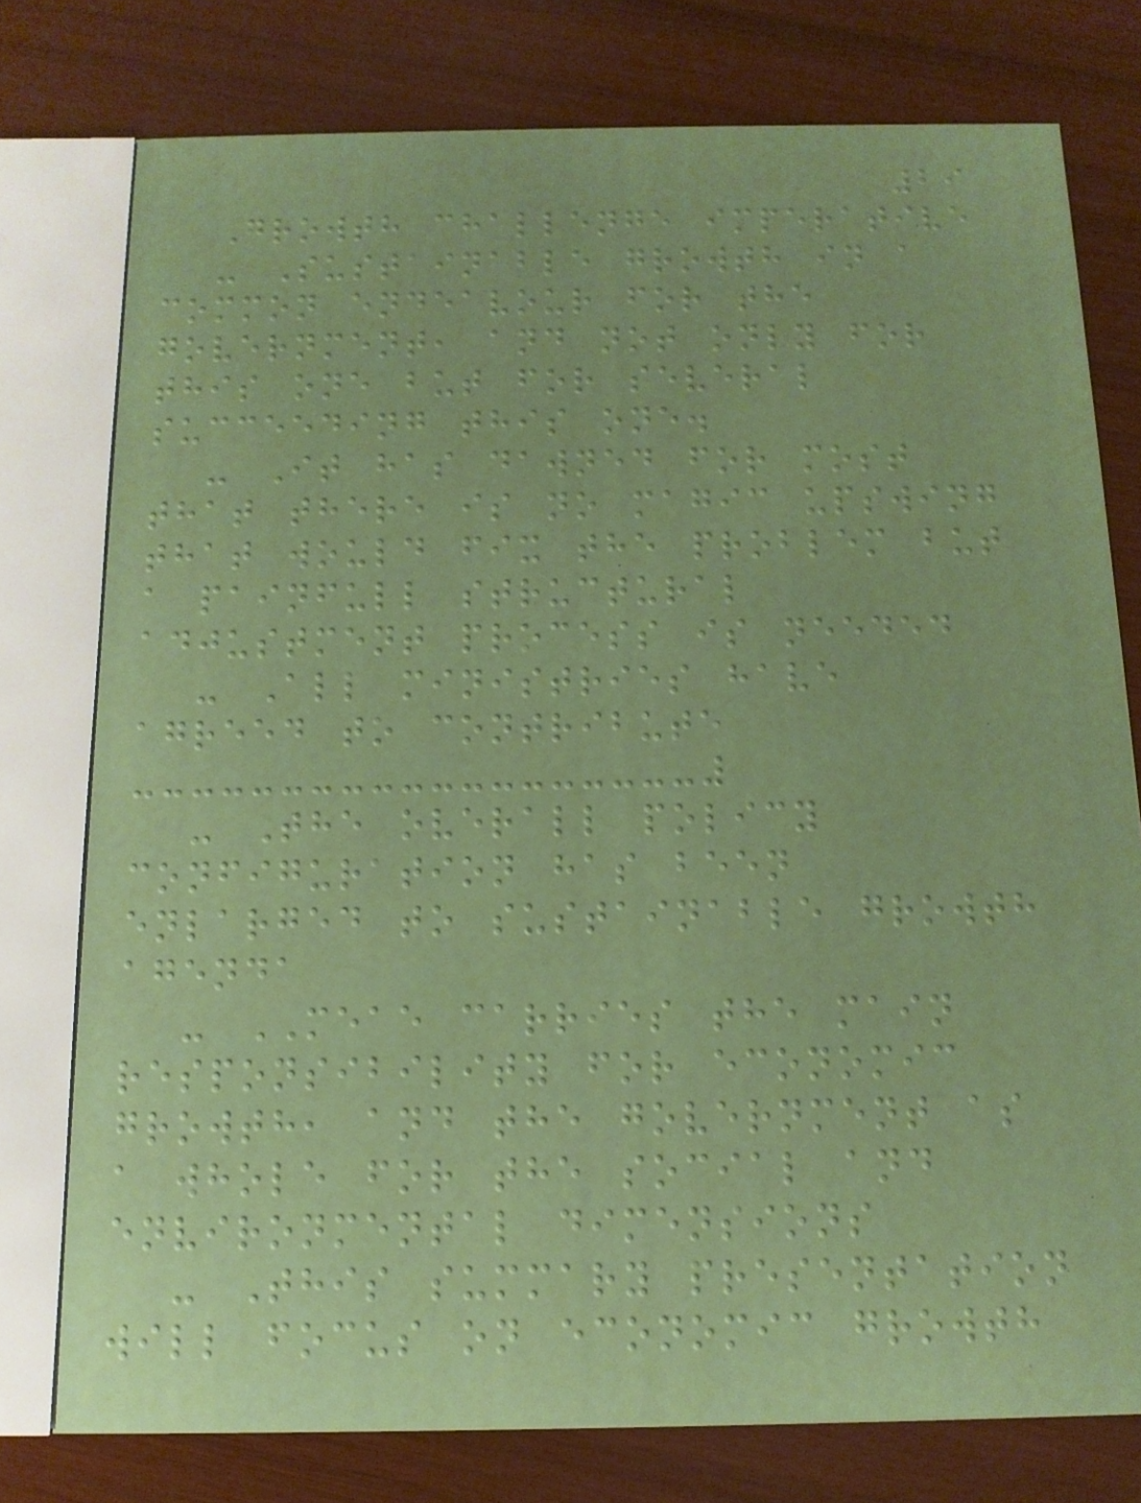29
Growth challenge imperative
- Sustainable growth in a
common endeavour for the
government, and not only for
this one but for several
succeeding this one.
- It has dawned for most
that there is no magic upswing
that would fix the problem but
a painfull structural
adjustment process is needed
- All ministries have
agreed to contribute
- The overall policy
configuration has been
enlarged to sustainable growth
agenda
- MEAE carries the main
responsibility for economic
growth, and the government as
a whole for the social and
environmental dimensions
- This summary presentation
will focus on economic growth
